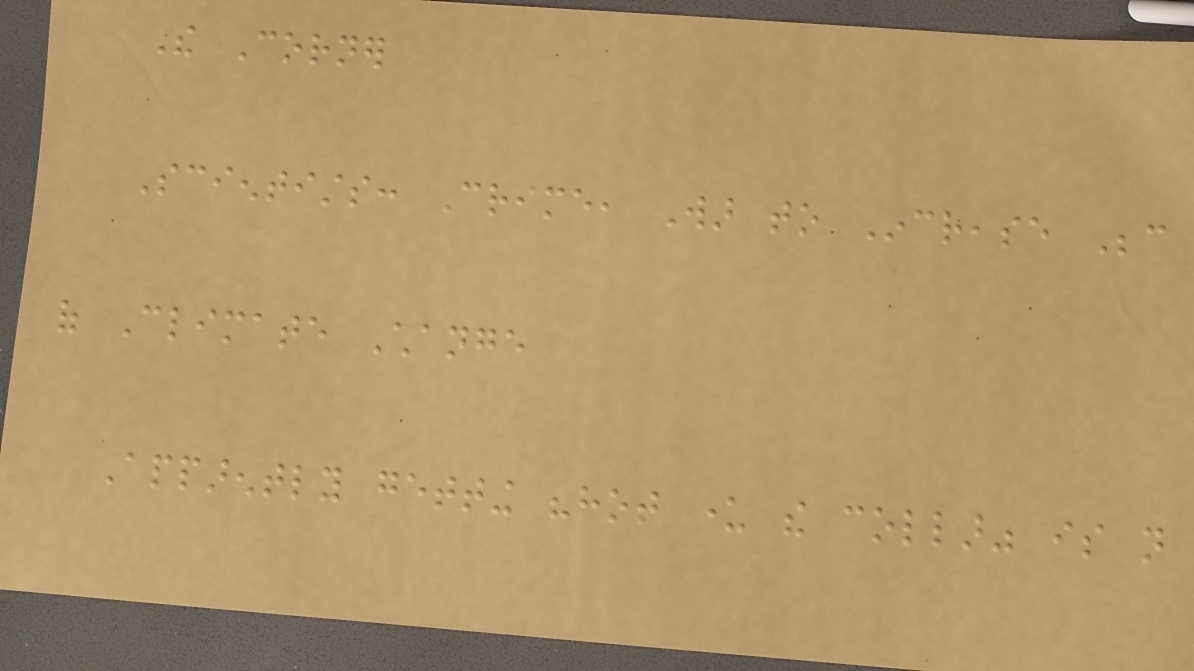The Corner
Scientists: Crime, War to Increase Because
of Climate Change
Apparently getting "hot under the collar" is not
